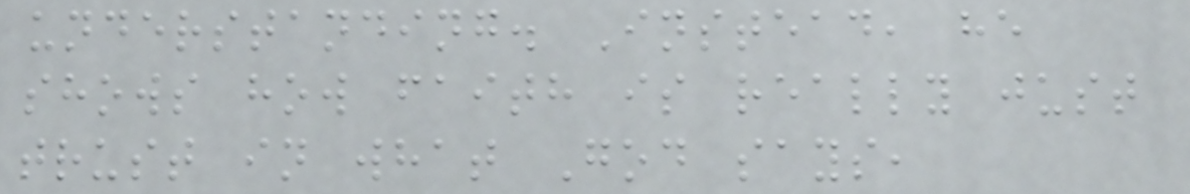understanding. Instead, he
shows how faith is really just
trust in what God says,
